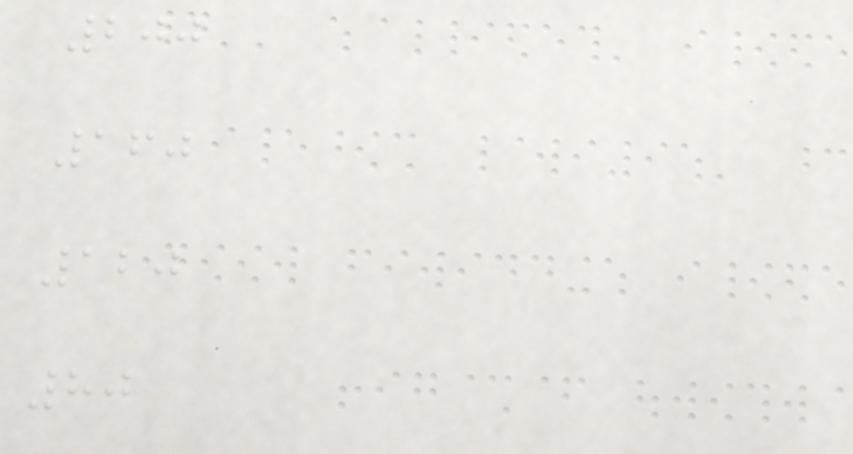200
160
120
80
